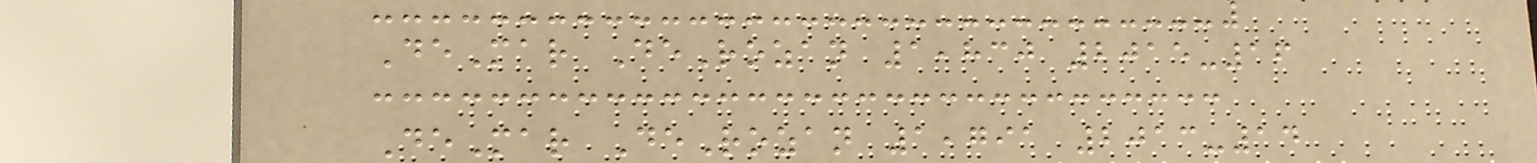DeMar DeRozan 1,830 2015-16
DeMar DeRozan 1,791 2013-14
